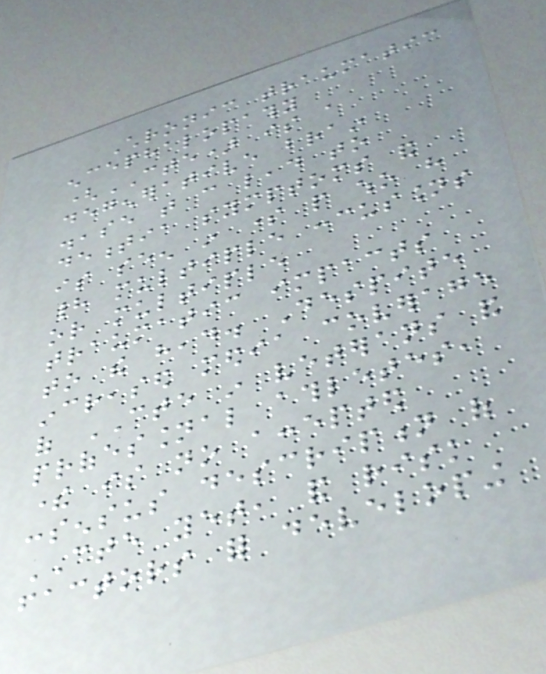Chronic traumatic
encephalopathy
(CTE) is a
degenerative brain
disease that can lead to
dementia symptoms and
is seen in some people who have
had multiple concussions
or multiple
traumatic impacts
to the head. Despite
increased media coverage
of CTE in veterans and
professional athletes,
there is no accepted
consensus description of
CTE yet, and risk
factors for developing
